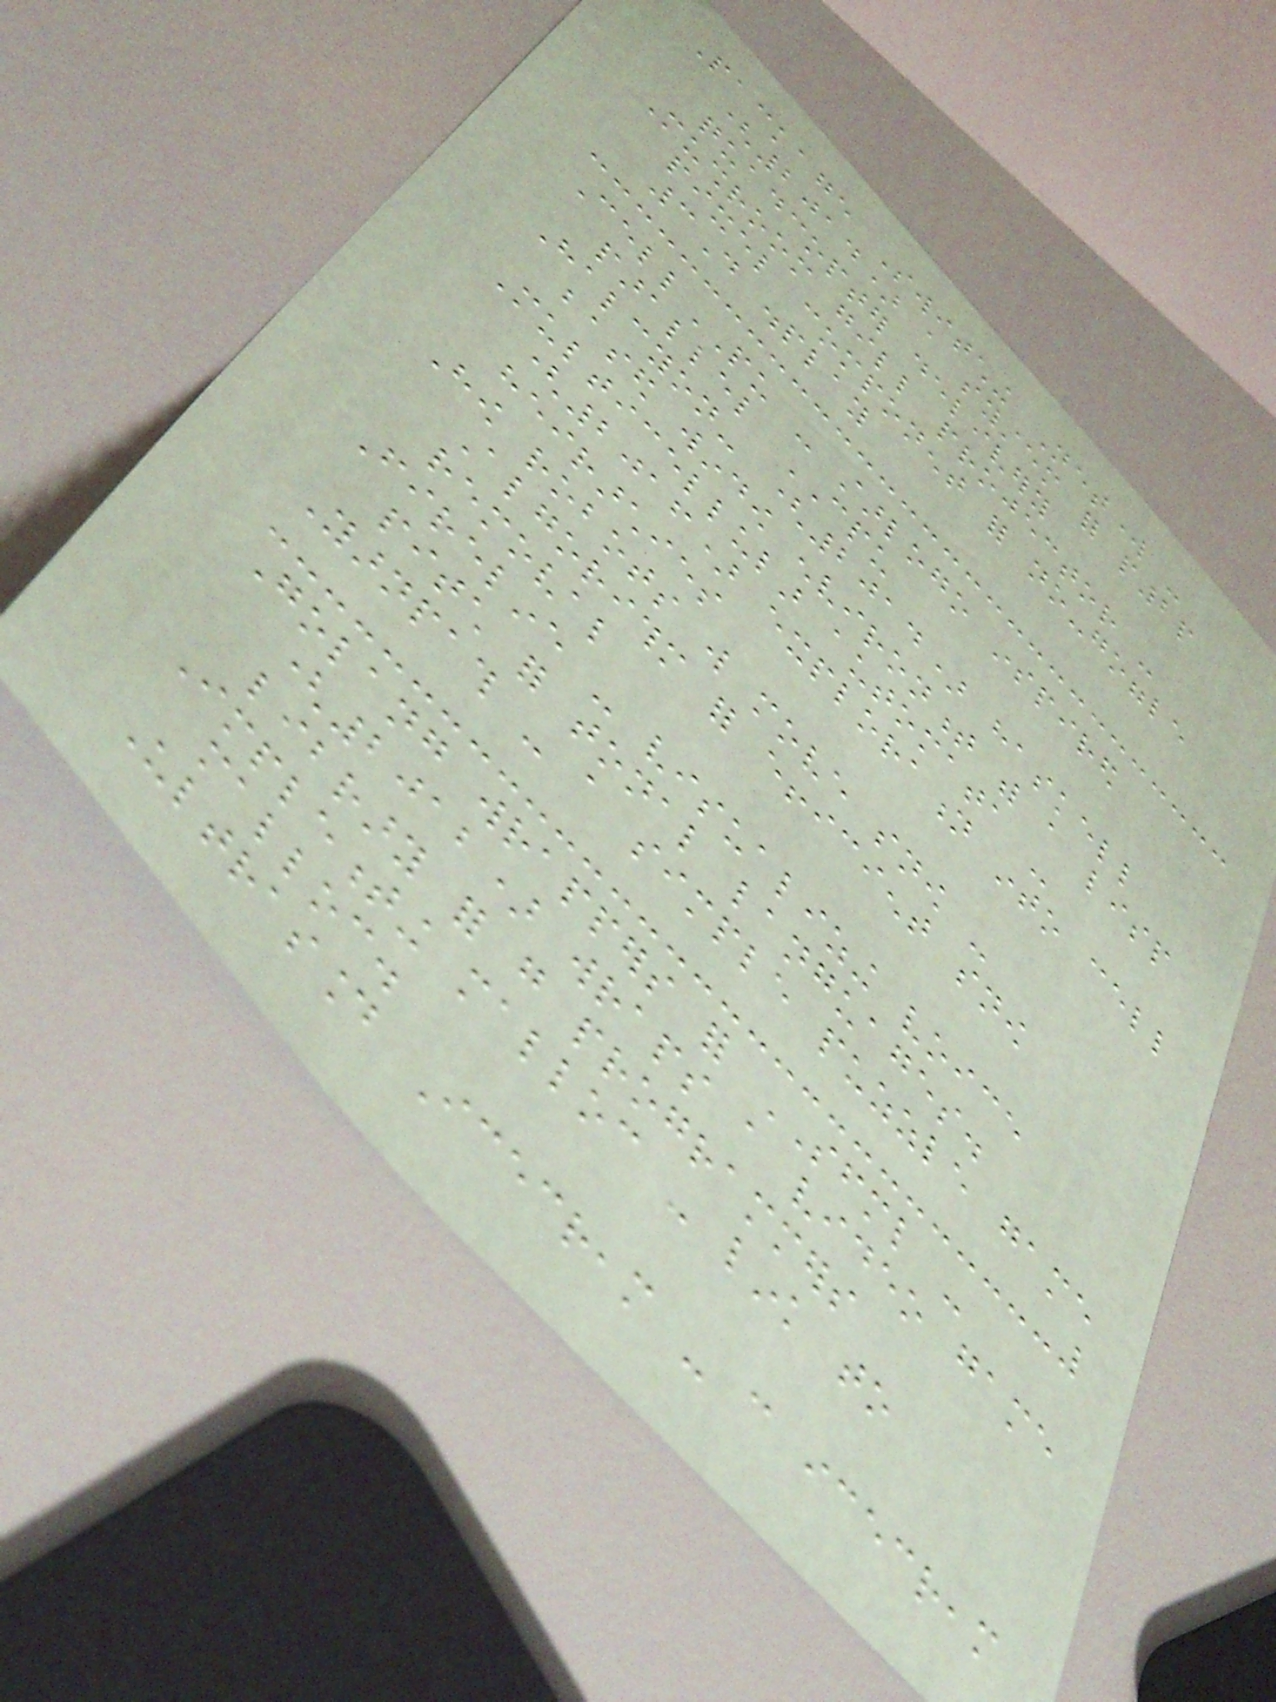Package Switching Network -
(2014) a system for p2p
quadcopter delivery
Mushroom gill projector -
pixel component for no-goggle
3D display
CellPU - starlogo inspired
parallel CPU
Halcyon- (2014) haskell
based window environment with a lisp
Multicellular automata -
(2016) exploration into cell
heirarchies
How robots will move snow -
Algorithm for efficient snow
removal
Fireline - visualizing voice
pitch for tonal languages.
Yarnpath - a simple puzzle game
Golang wrappers for SFML -
(2012) wraps a video game
library for go programmers
Implementing malloc - link to
malloc.
Ultrasound Icecream - can icecream
